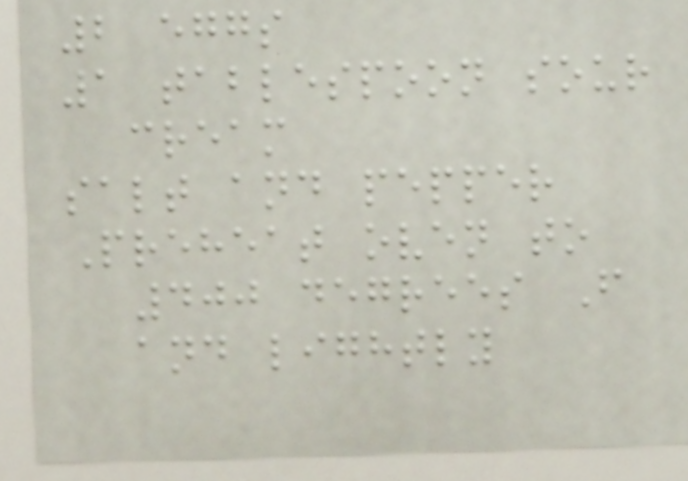2 eggs
1 tablespoon sour
cream
salt and pepper
Preheat oven to
400 degrees F
and lightly
